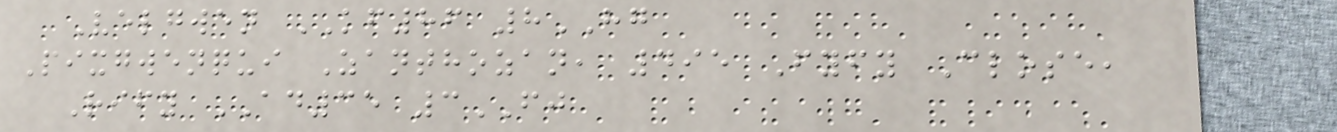Velgwen KF86 8HG
Pixgwenqui Zanthozan, 495 Fyfy Close,
Rify AD35 3FJ
